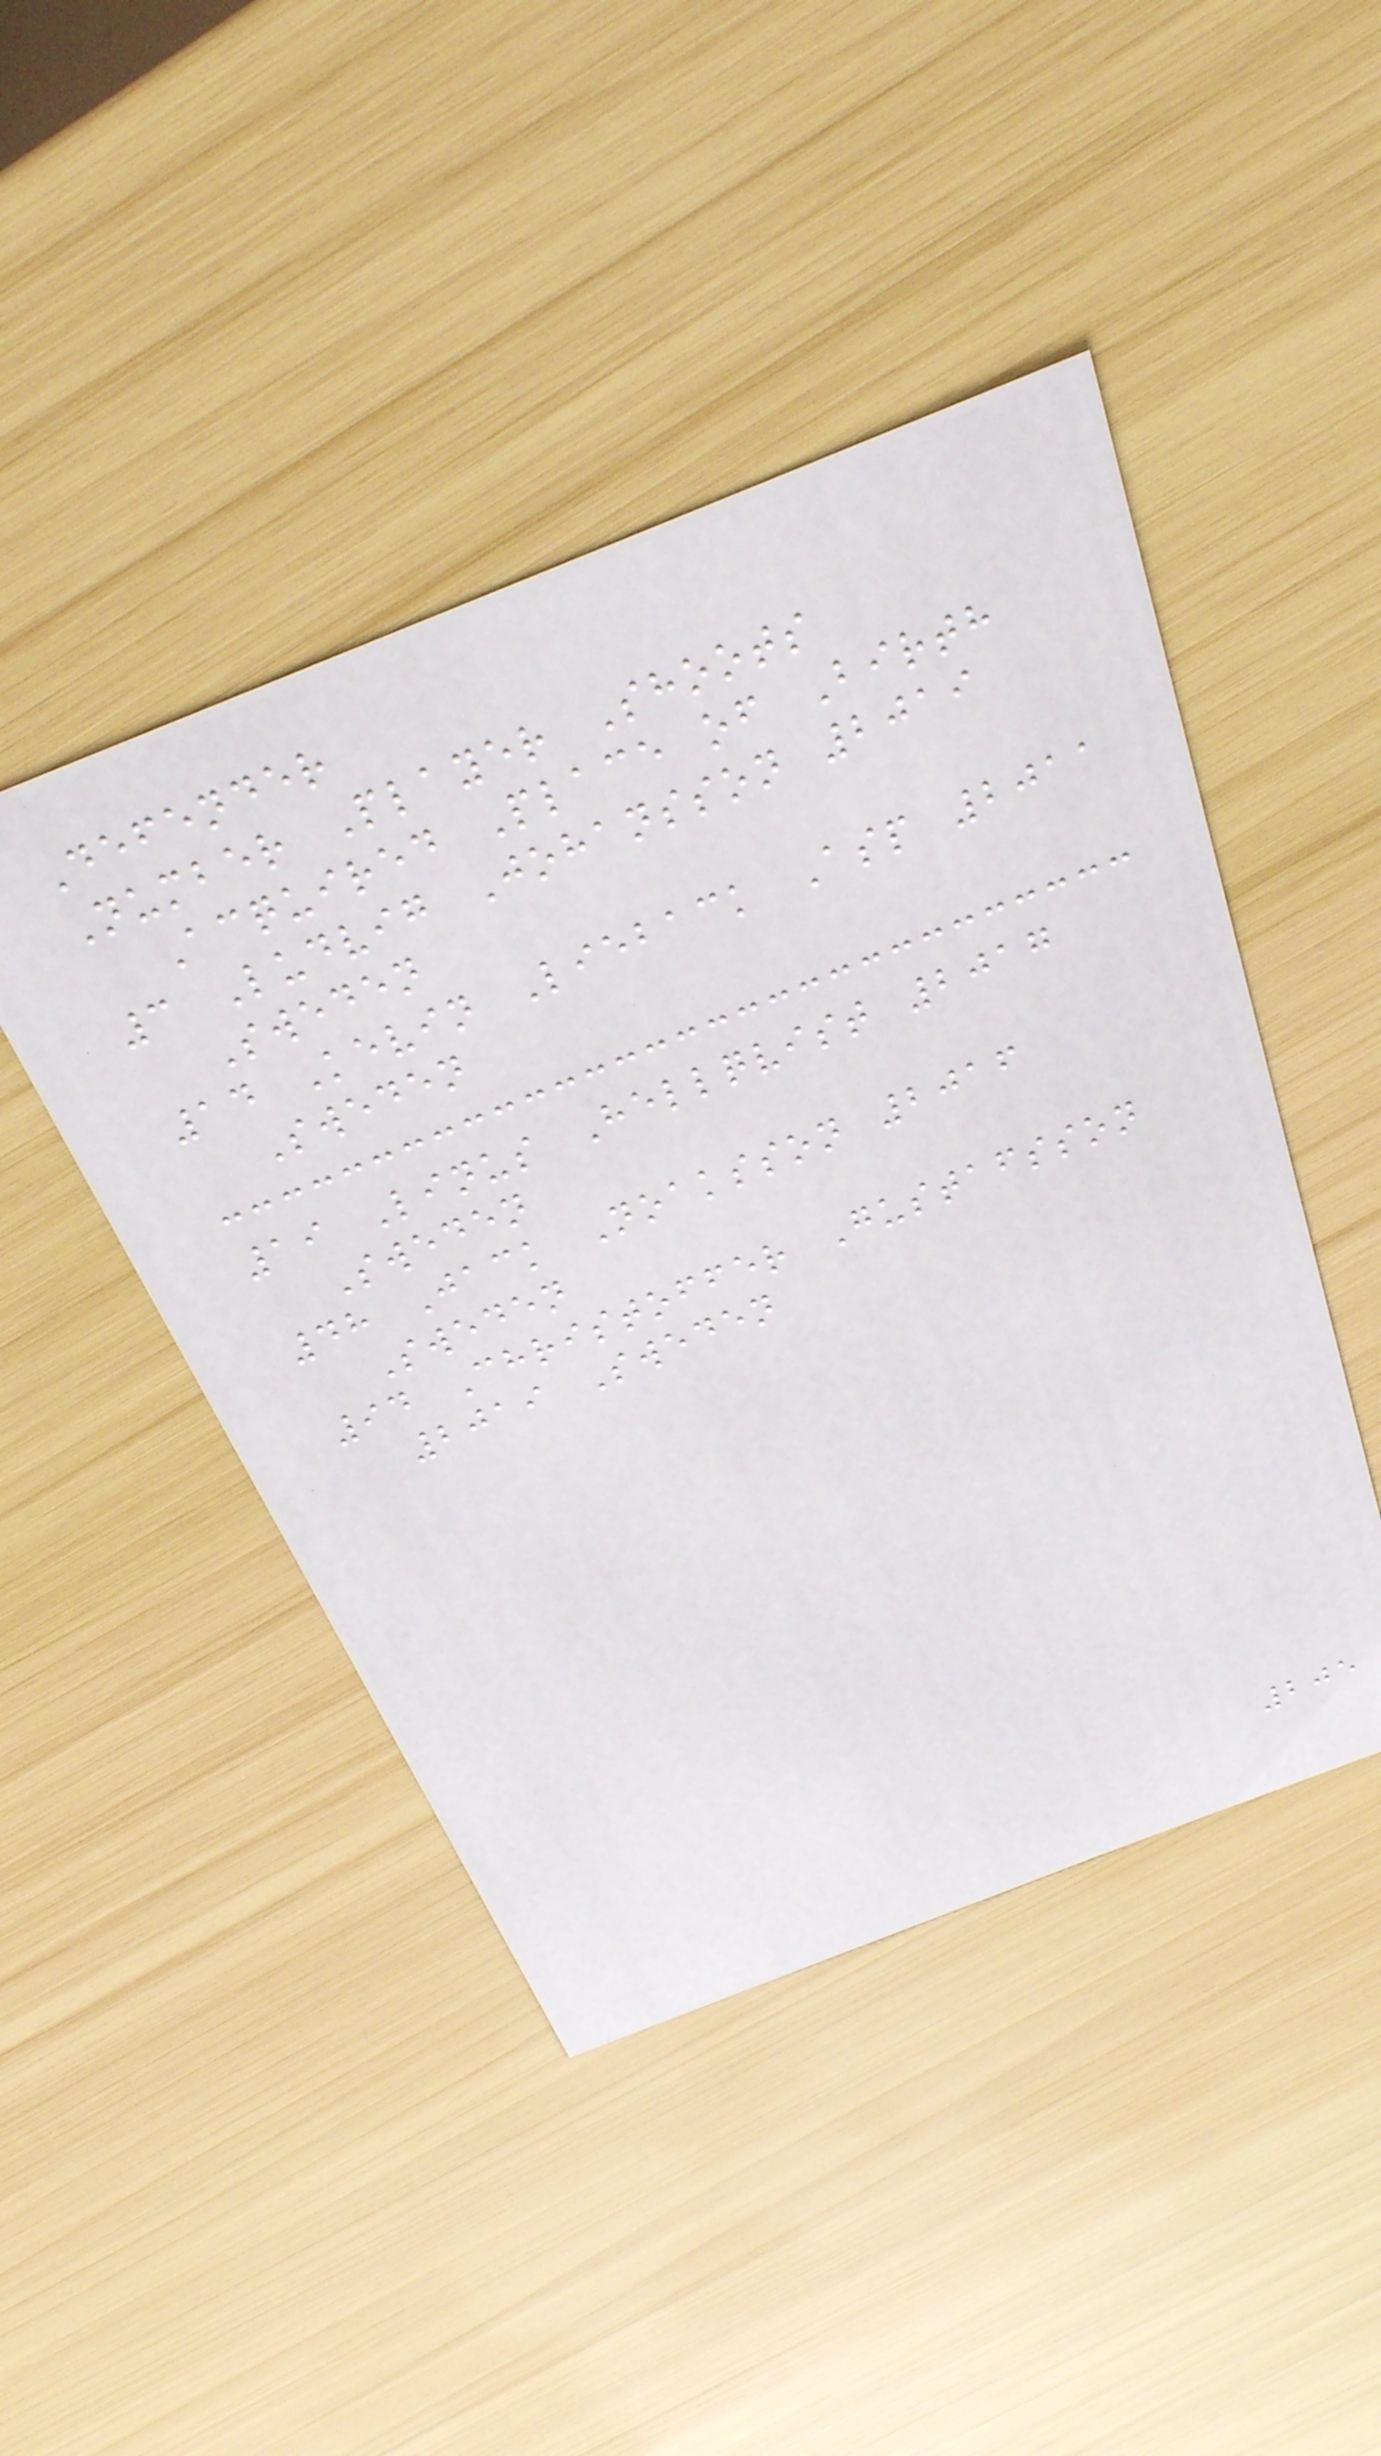Defender
Number Player Shoots
Acquired Place of Birth
3 Ludvig Johansson 2019
Sweden
14 Kevin Lieback Asp 2011
Sweden
19 Linus Hellqvist 2017
Sweden
48 Jack Noaksson 2016
Sweden
94 Christoffer Gustafsson
2019 Sweden
205
